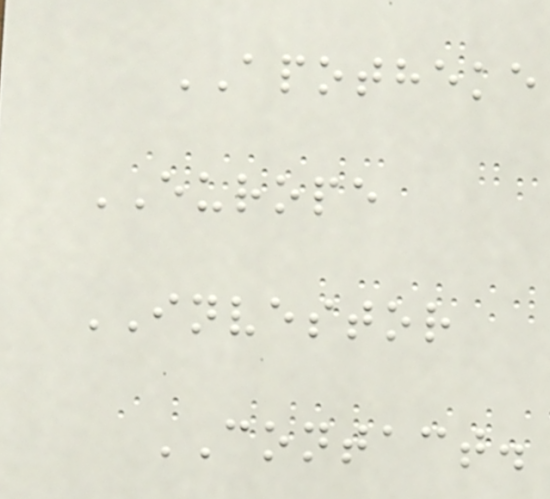APOTHEKE
EUROPE
INVESTOR
CONTACT.
